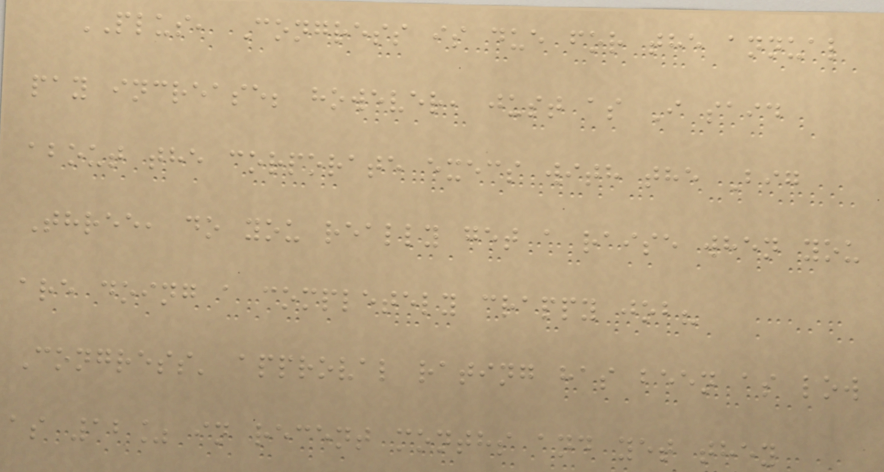PLUS, Congress is due for the annual
pay increase; however, just as I said
about the corporate execs with the Big
Three, do you really get a raise when you
are doing a completely crappy job?
Congress' approval rating has been as low
as 12% in recent months and yet they
